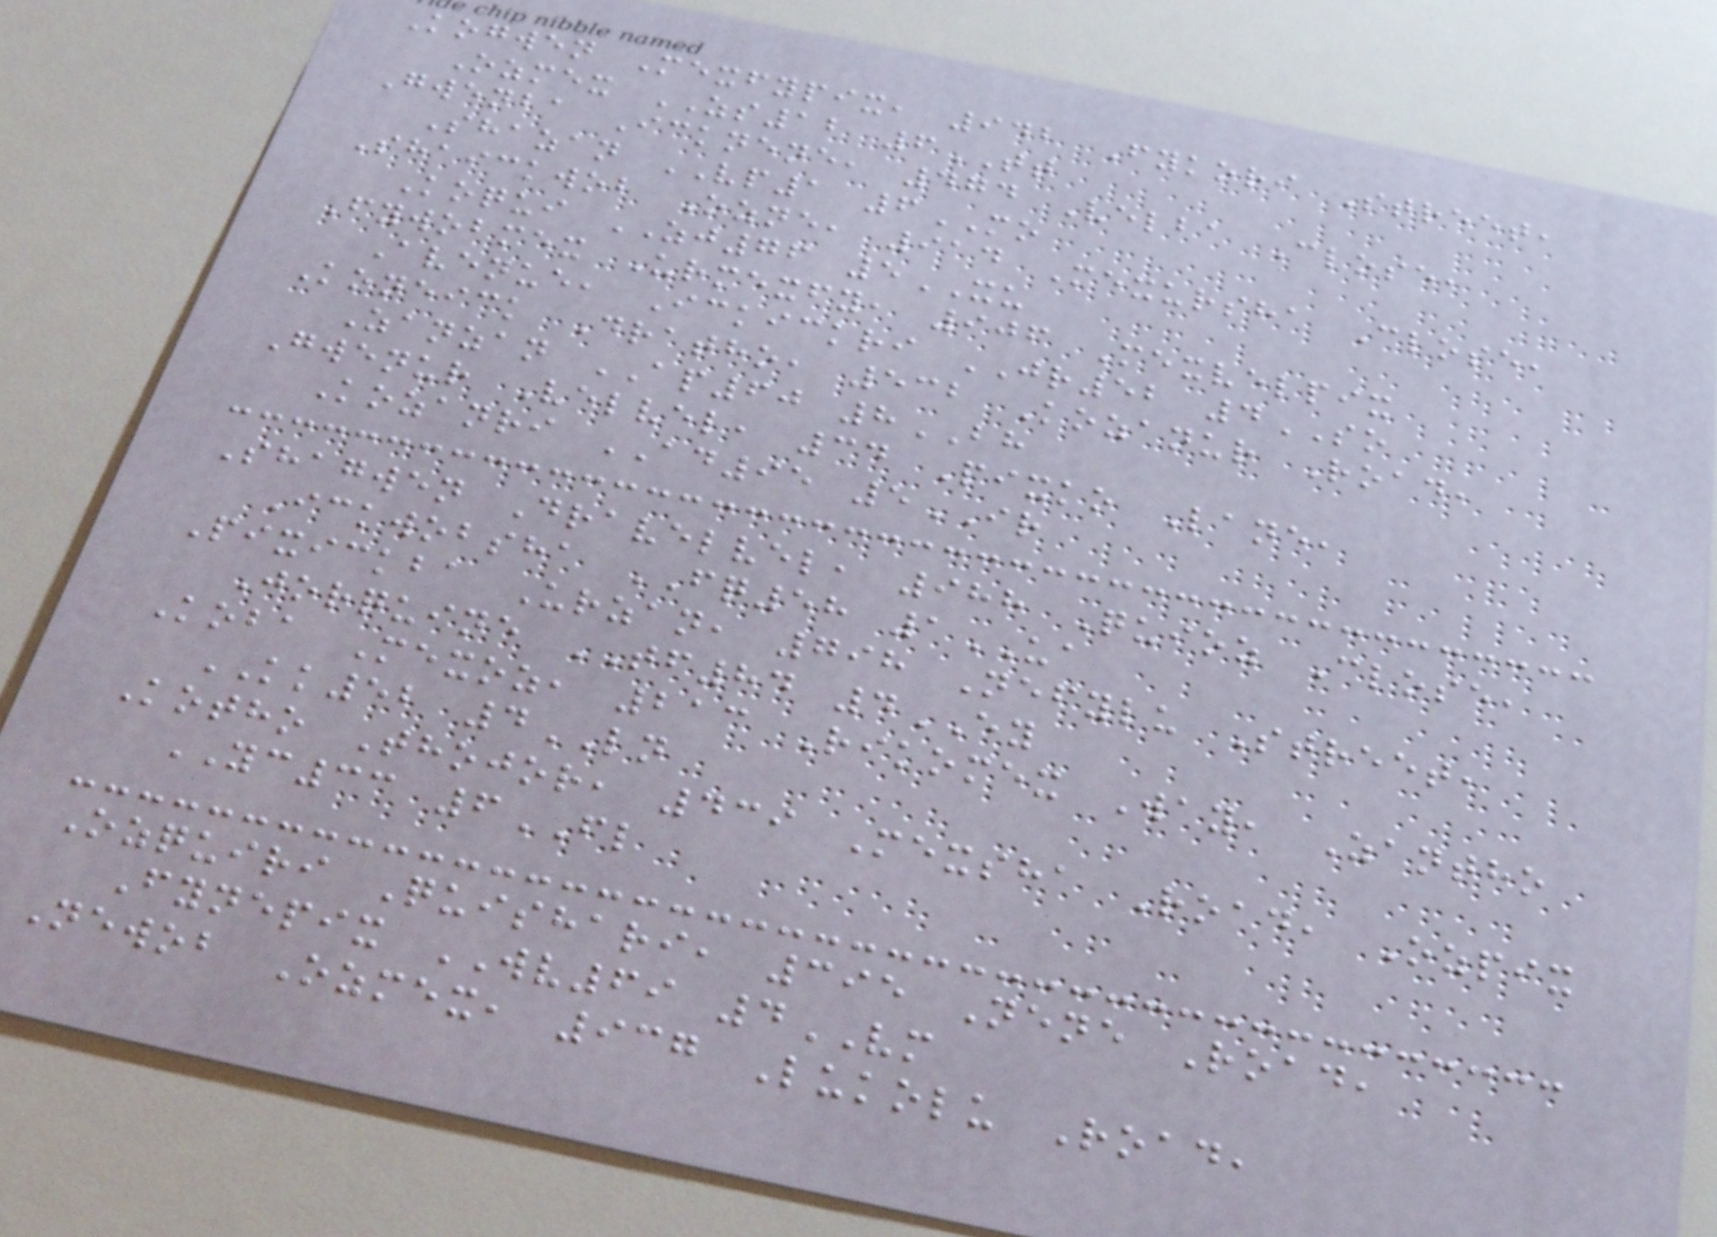Kogwen Mexfypix, 942 Fykori Street,
Ozmex ZS12 6TT
Gwenba Icknene, 474 Velba Close,
Shazan VP1 6MO
Shaickwob Ozne, 914 Mexursha Close,
Koqui ZJ76 5XU
Fywobmex Urmexfy, 906 Mexvelpix
Avenue, Ickickri JR52 4SO
Koneick Dratho, 532 Kozanur Road,
Zanzan AP60 8BH
Gwenur Velvel, 34 Pixko Lane,
Kozanri AD95 5IR
Shagwen Dravelvel, 988 Quioz Close,
Ickwobsha FQ58 1UA
Pixickba Urzan, 798 Nefylu Street,
Jorquine TF84 4EY
Koba Mexoz, 213 Rikomex Way, Zantho
KK52 4LN
Kotho Thojor, 439 Mexsha Road, Ozpix
YC33 6FL
Ozquiri Quishari, 395 Nene Road,
Fynepix WV69 4VM
Newob Ozmex, 937 Lukolu Road,
